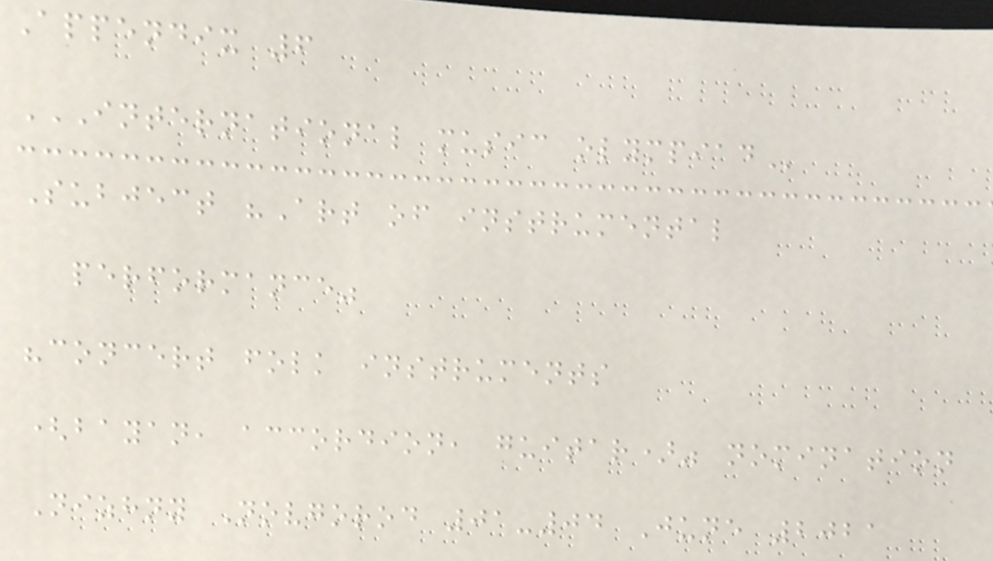Appendix 6
INTERNATIONAL MUSIC OLYMPIAD
Subject "Art of instrumental
performance"
"concert folk instruments
(bayan, accordion, guitar)" nomination
Nizhny Novgorod 01-04 June 2021
